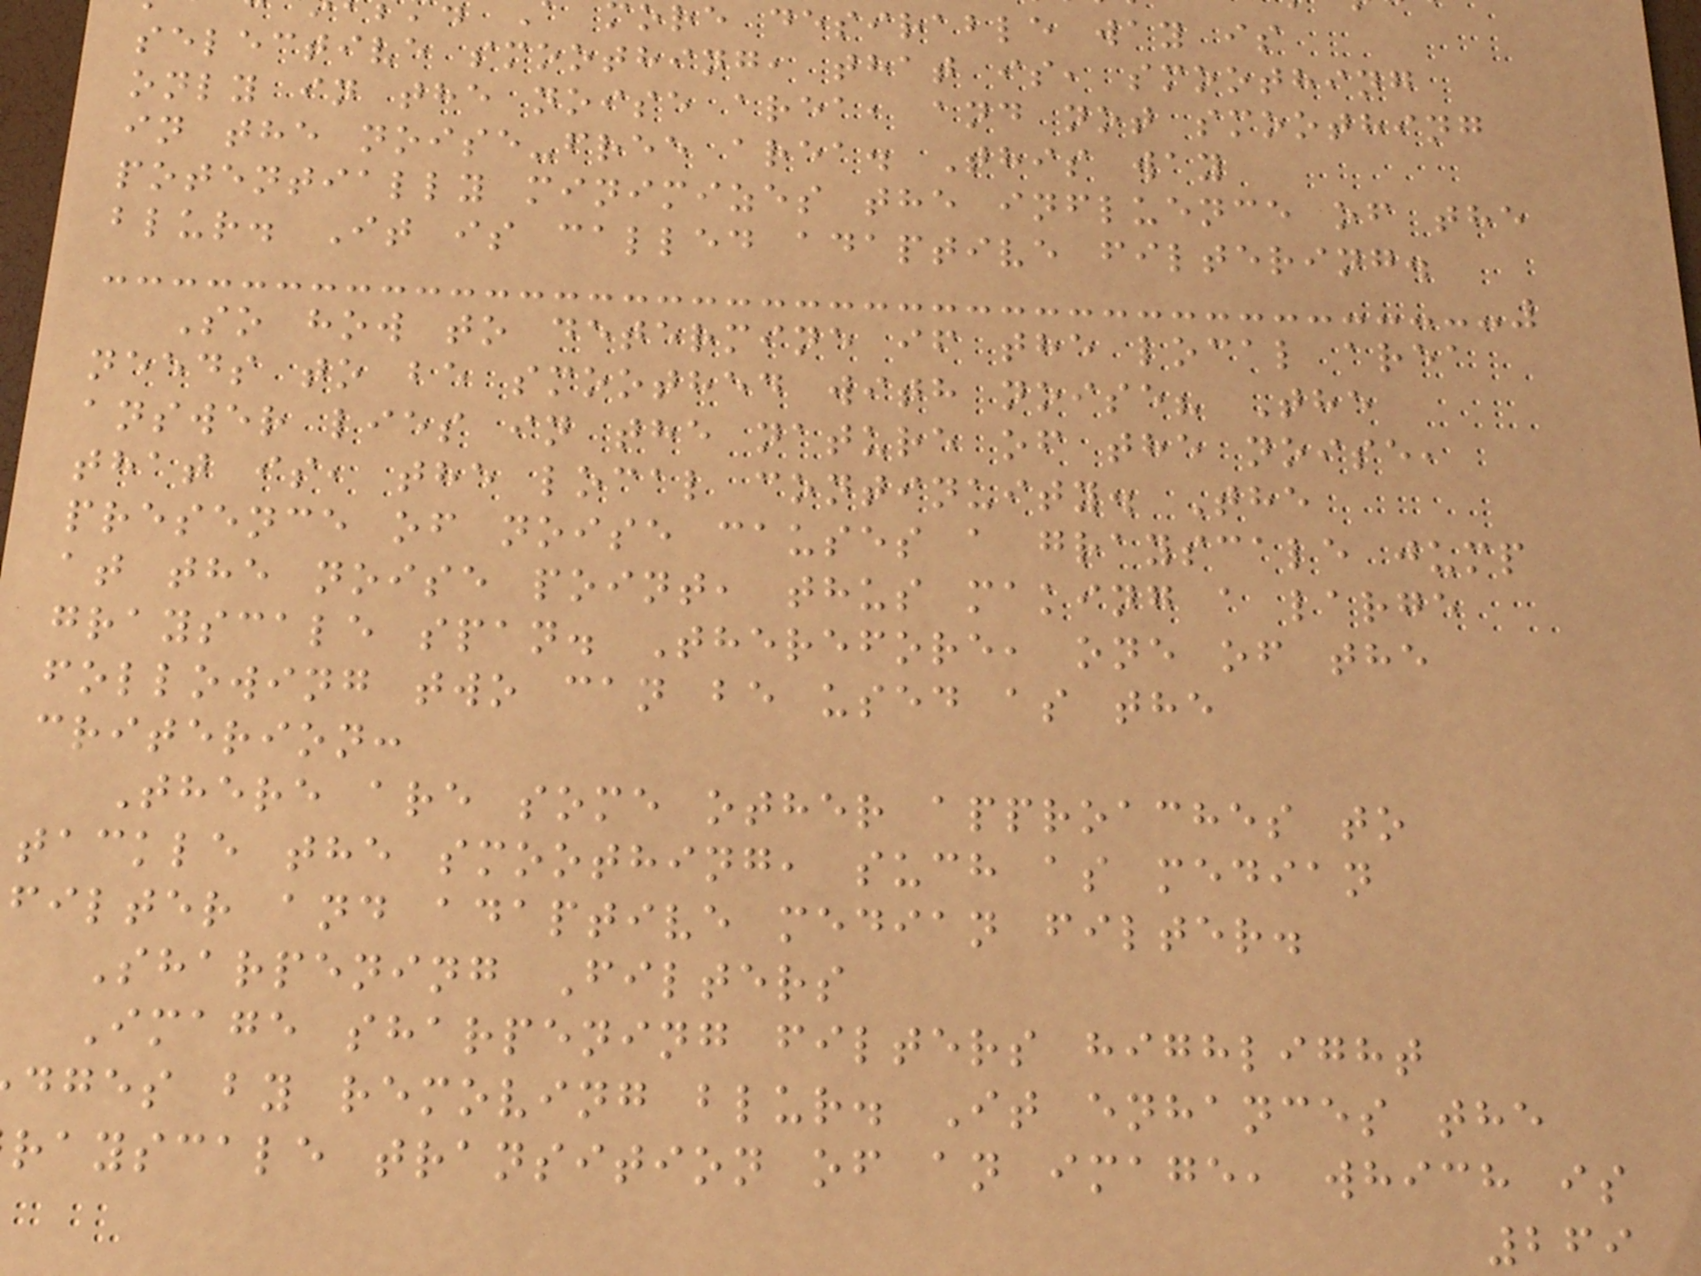ore desirable way is
selective smoothing, that is, smoothing
only in the noise area, and not smoothing
in the noise-free area. This way
potentially minimizes the influence of the
blur. It is called adaptive filtering.
So how to determine if the local area
needs to be smoothed with noise? The
answer lies in the nature of the noise,
that is, the local continuity. The
presence of noise causes a grayscale jump
at the noise point, thus making a large
grayscale span. Therefore, one of the
following two can be used as the
criterion:
There are some other approaches to
tackle the smoothing, such as median
filter and adaptive median filter.
Sharpening Filters
Image sharpening filters highlight
dges by removing blur. It enhances the
rayscale transition of an image, which is
269
